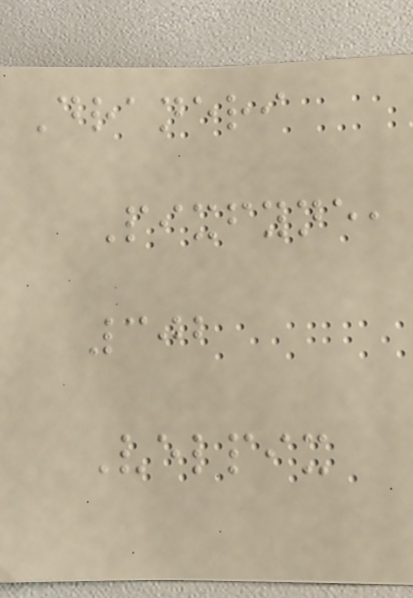Draneri
Pixfyne,
302
Velpix
